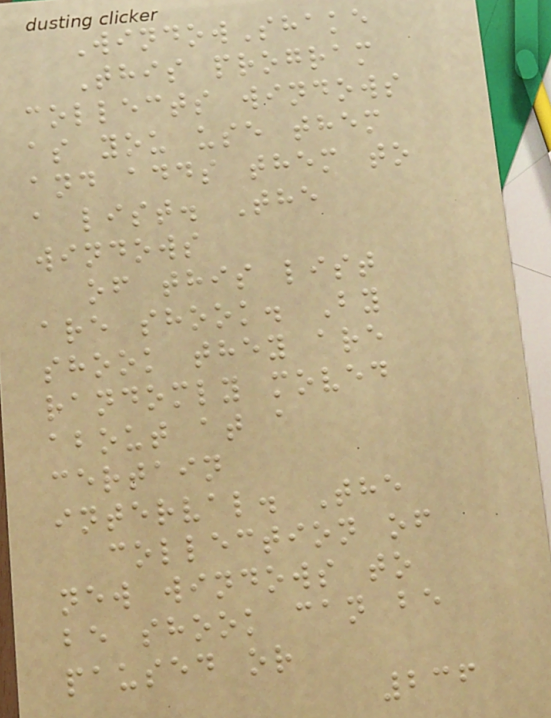WindowShake
This program
collects windows
as you use them
and adds them to
a list. The
windows
of this list
are shook. By
shook they are
randomly moved
about at a
certain
interval. The
collection of
new windows to
be shook can be
paused or
236
